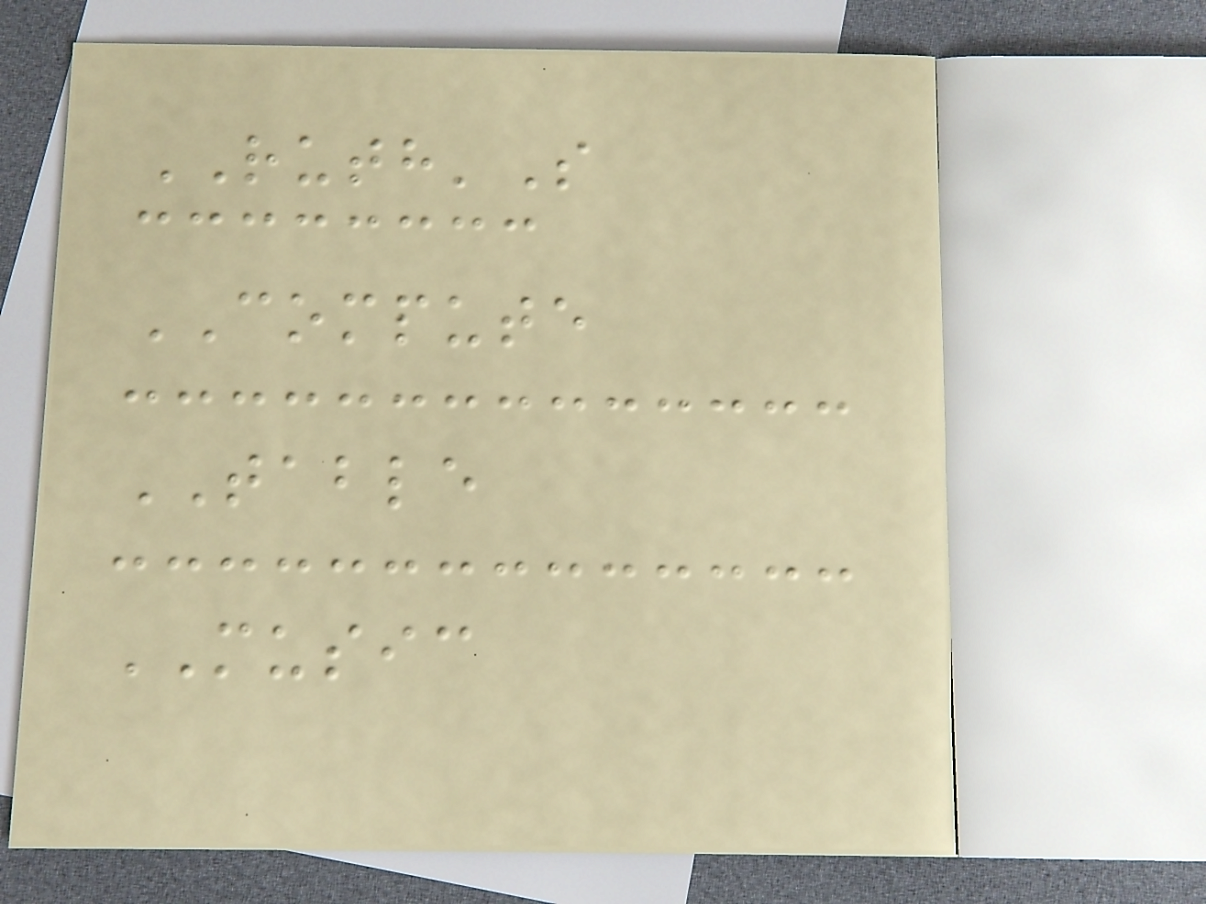RUTH'S
COMPUTE
TABLE
MUSIC
